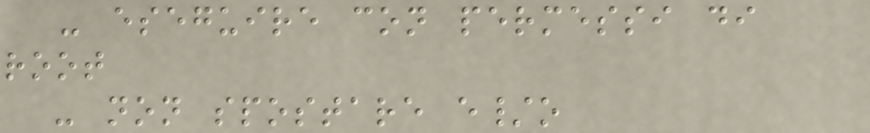- eseguire con permessi di
root
- non spostare e/o
